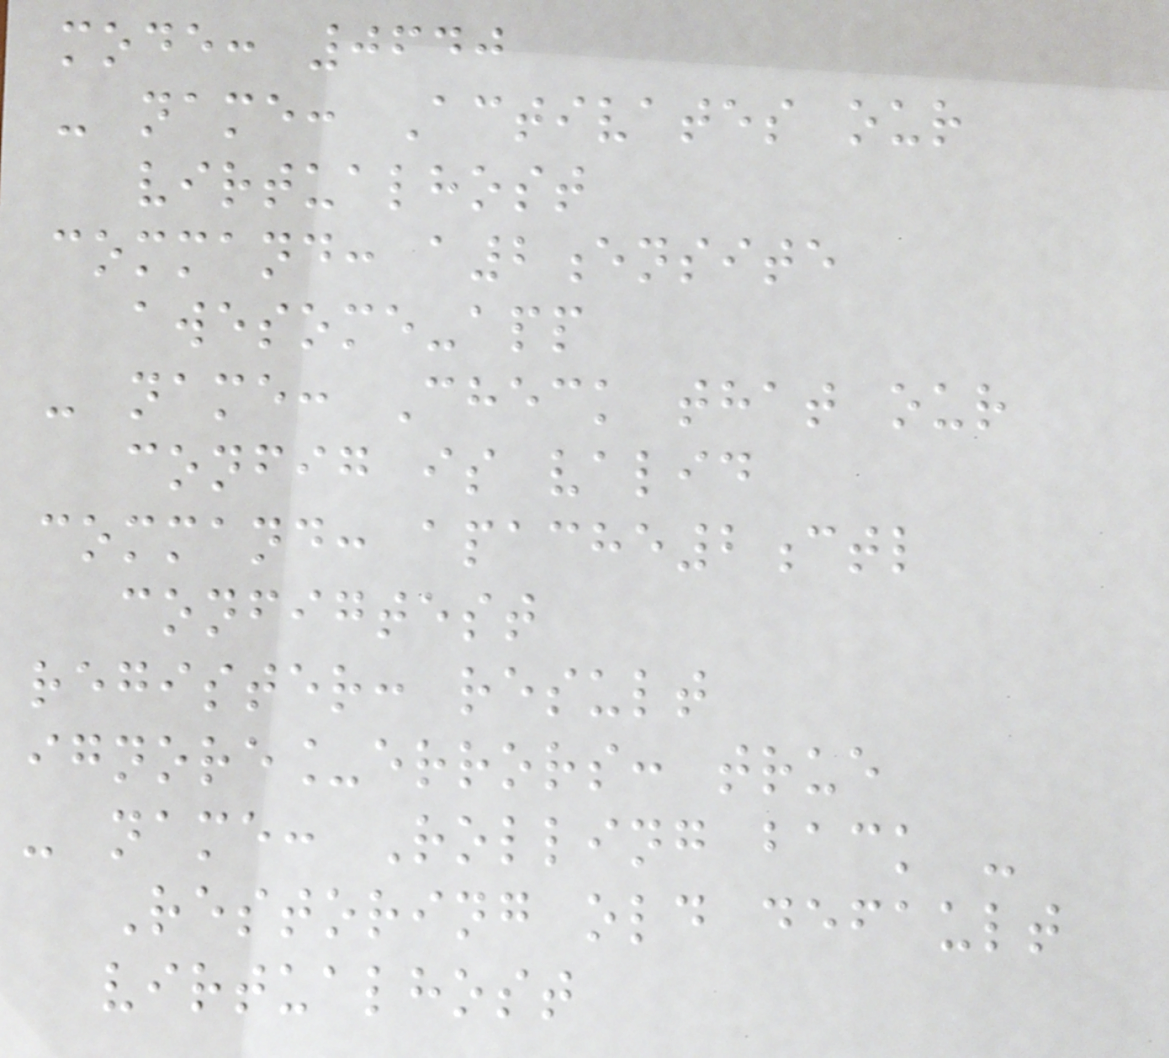mode: 0640
- name: Activates our
virtualhost
command: a2ensite
awesome-app
- name: Check that our
config is valid
command: apache2ctl
configtest
register: result
ignore_errors: true
- name: Rolling back -
Restoring old default
virtualhost
